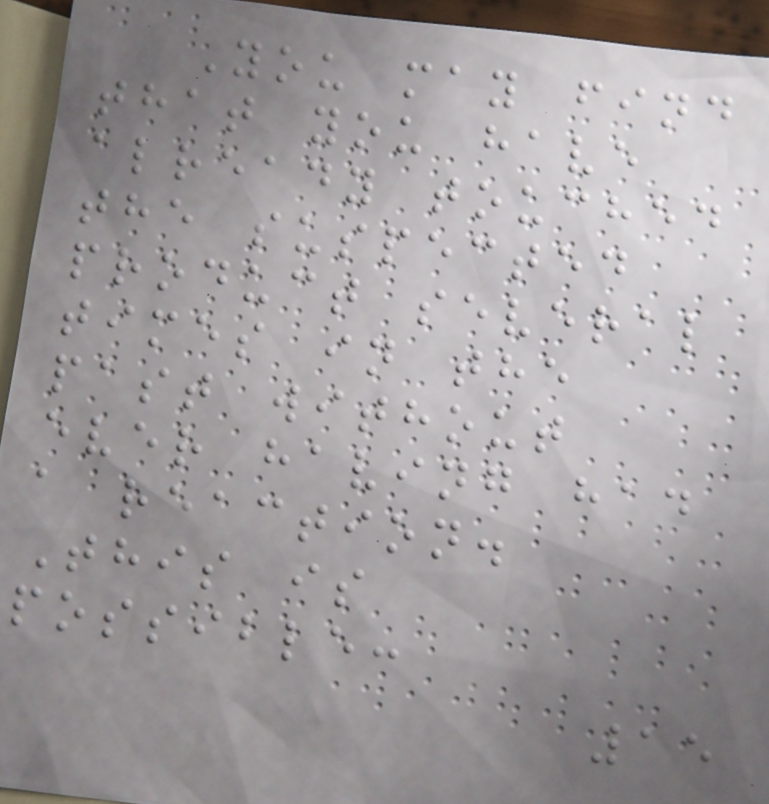You may find
that you have
already touched
the suspected
product several
times in the
past without
ever having had
a reaction.
This is
possible:
15
